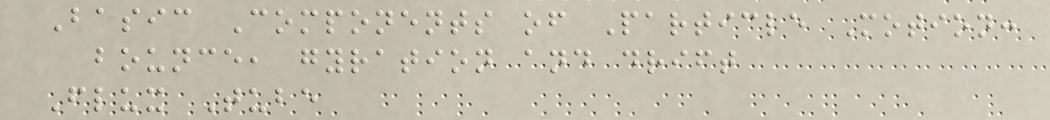Basic Components of Particle Motion:
bounce, gyration and drift
Flux Tube
